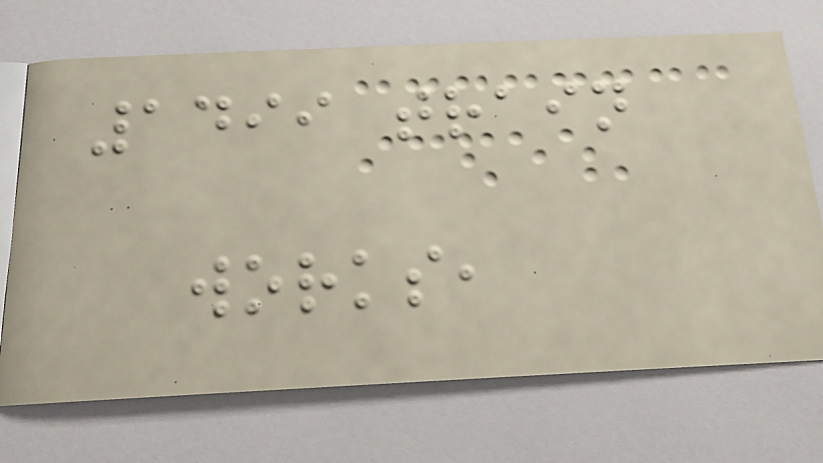1499 train
works,
